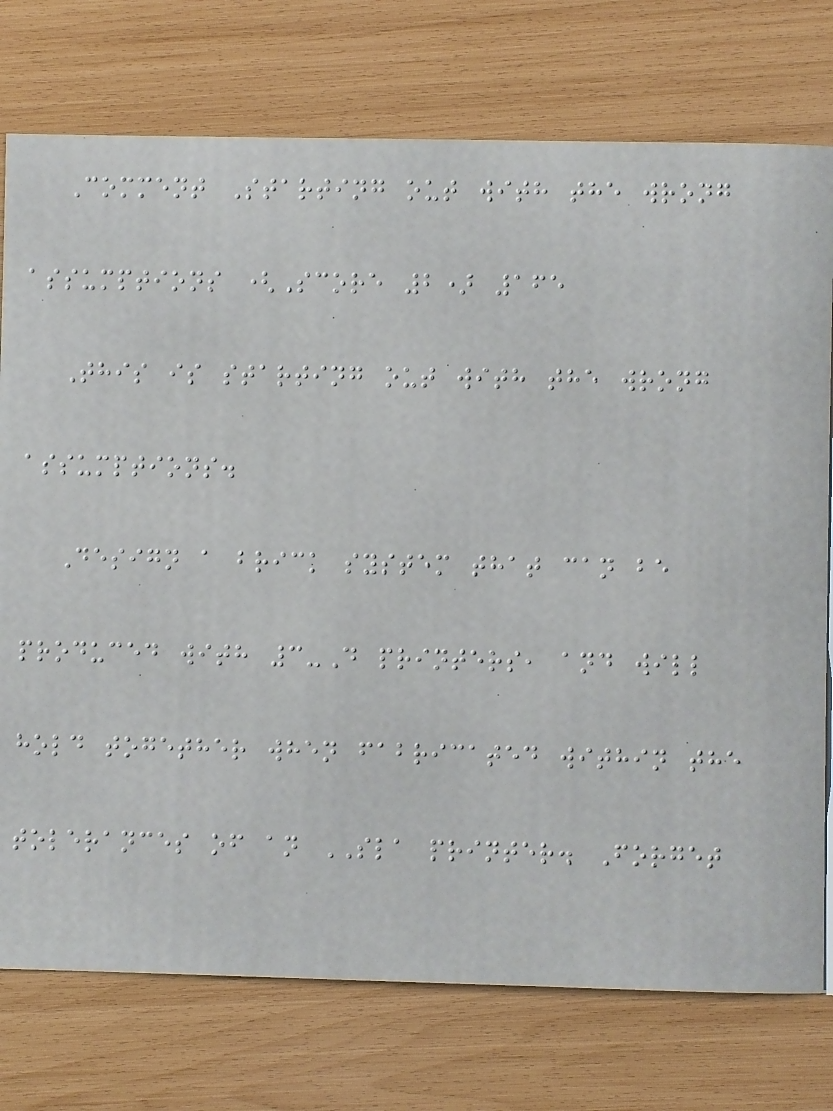Comment Starting out with the wrong
assumptions (Score 2) 165
This is starting out with the wrong
assumptions.
Design a brick system that can be
produced with 3-D printers, and will
hold together when fabricated within the
tolerances of an SLA printer. Forget
